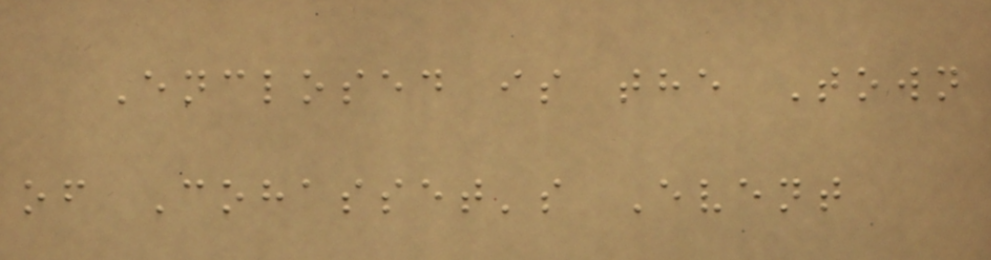Enclosed is the Town
of Cohasset's Event
